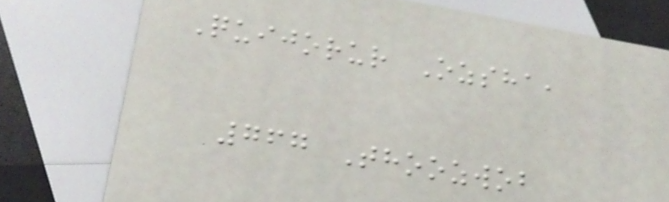Quijorur Ozsha,
767 Thoozwob
